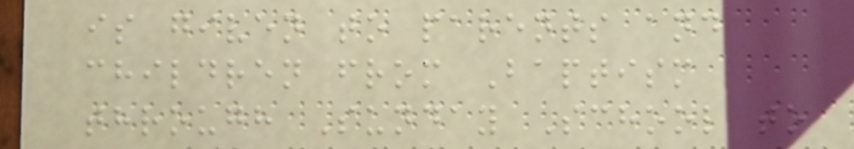is given to parents and
children from Baptism
through Sunday School to
